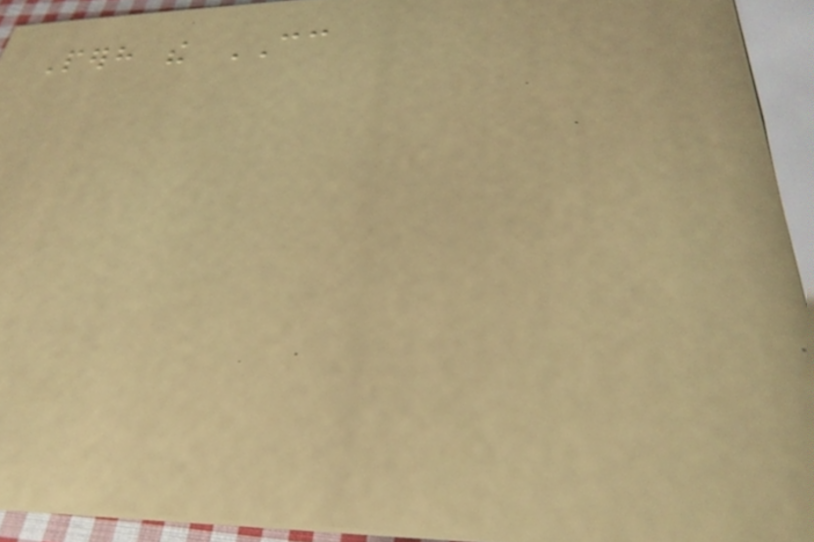Perhaps the CC
